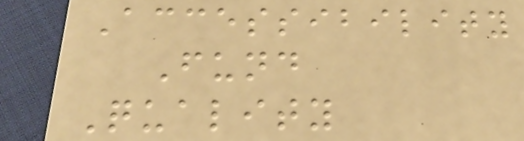Accessibility
Fund
Quality
